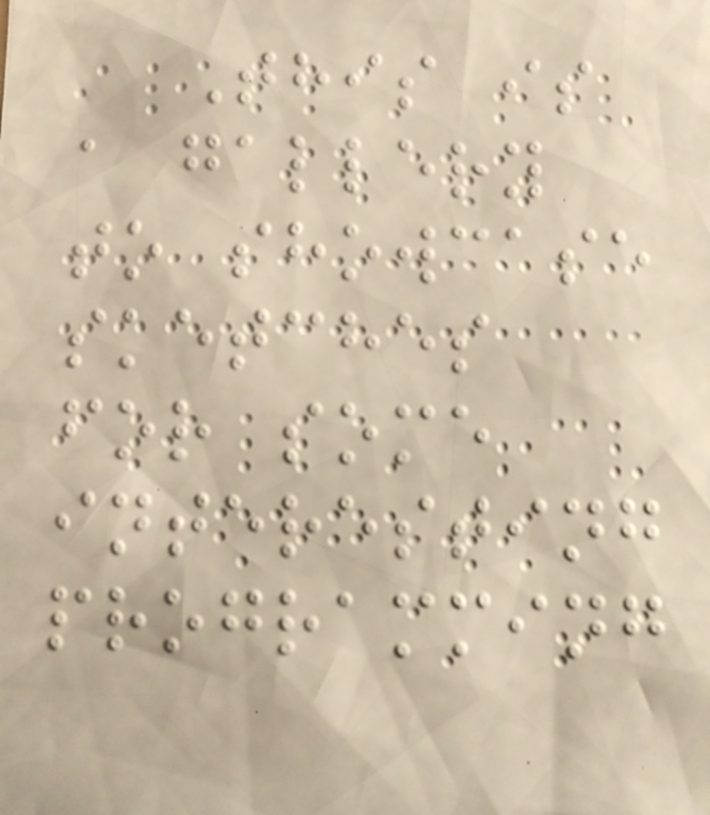This is
a gallery
to showcase
sketches
for some
interesting
programming
